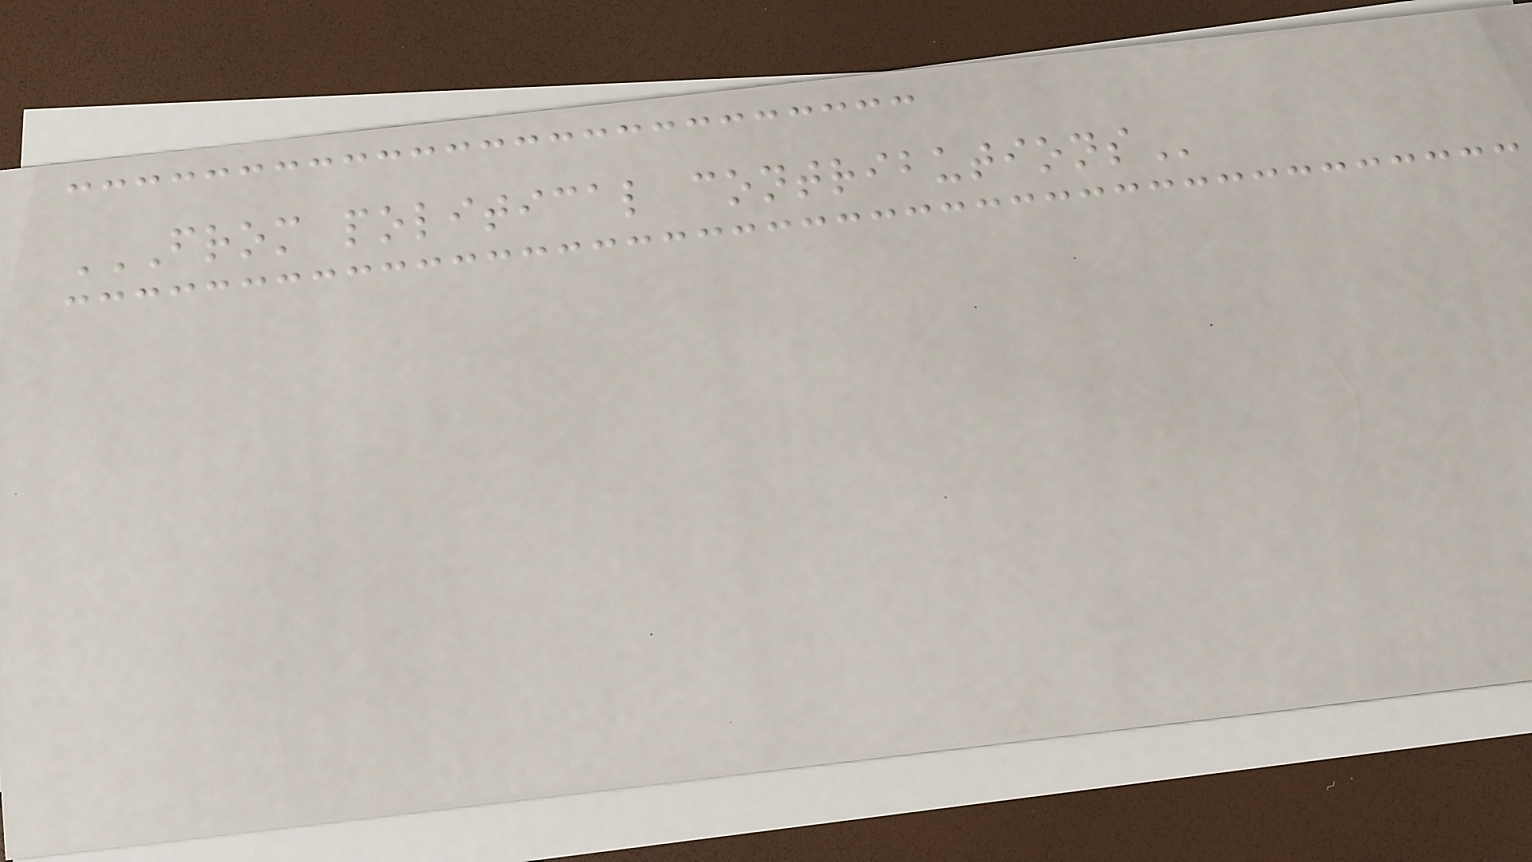FROM POLITICAL CONTRIBUTIONS
